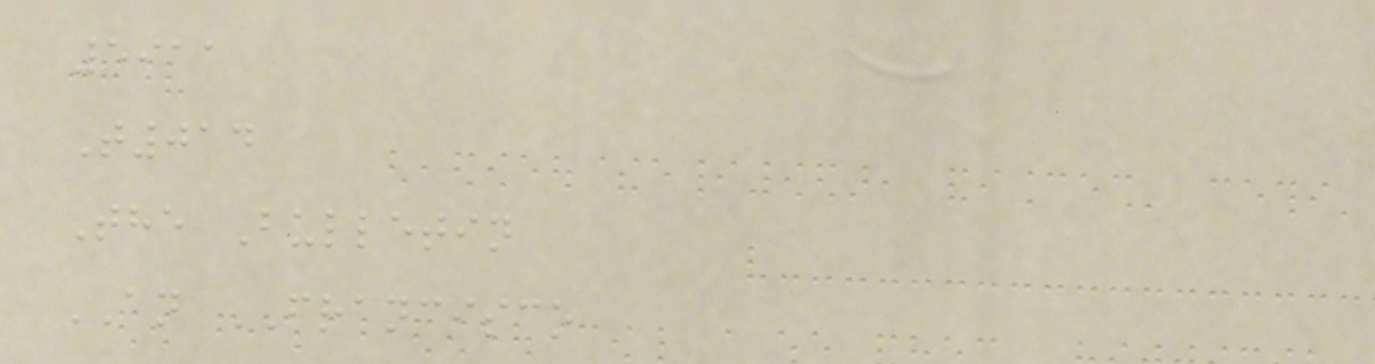5911
T014
The Bulletin
AN FRANCISCO
